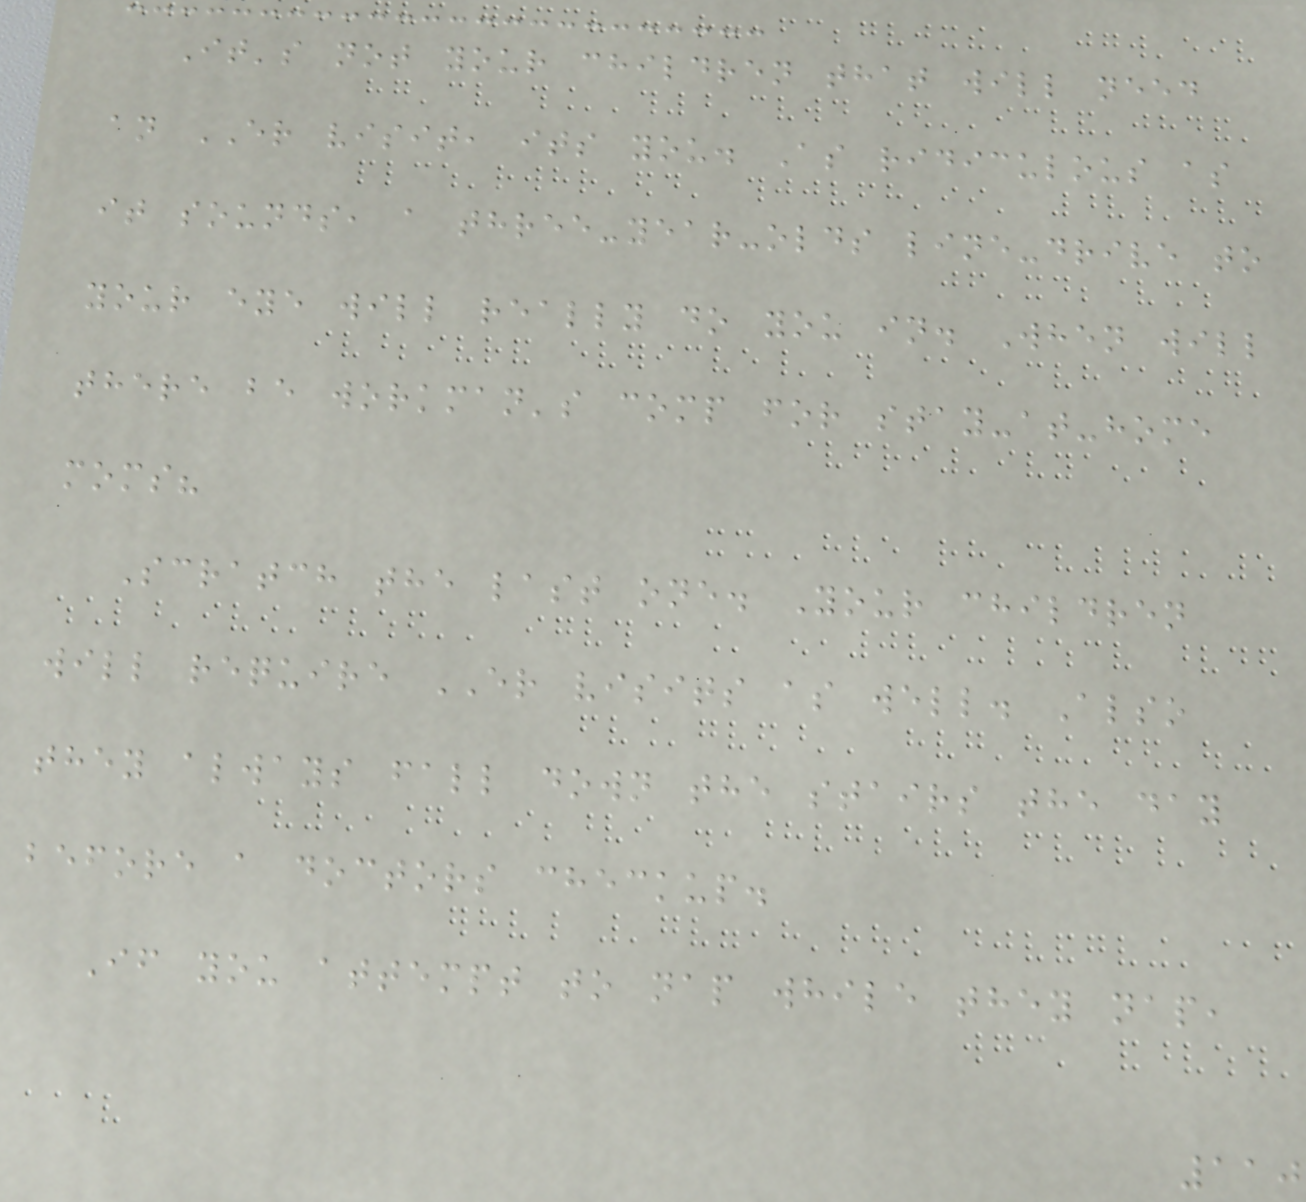It's not your children that will need
an ER visit, its you. As ridiculous as
it sounds, a three-year-olds line-drive to
your eye will really do you in. When will
there be workman's comp for stay-at-home
moms?
Scratch the last one. Your children
will require ER visits as well. Also
they always fall down the stairs the day
before a doctors checkup.
If you attempt to nap while they nap,
110
